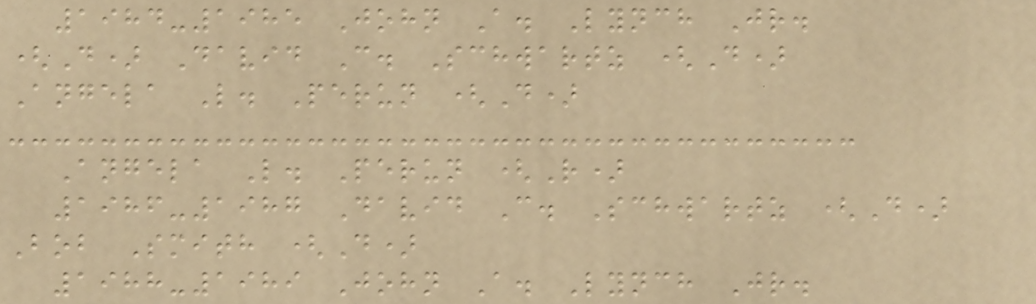1984-1985 John A. Lynch Jr.
(D) David C. Schwartz (D)
Angela L. Perun (D)
Angela L. Perun (R)
1986-1987 David C. Schwartz (D)
Bob Smith (D)
1988-1989 John A. Lynch Jr.
